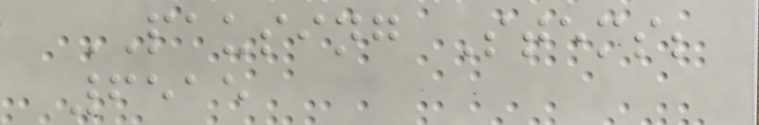PAUSING Stems;
6515
